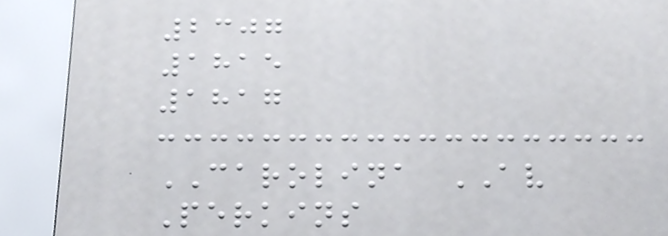2307
1815
1817
CAROLINA AV
Perkins
